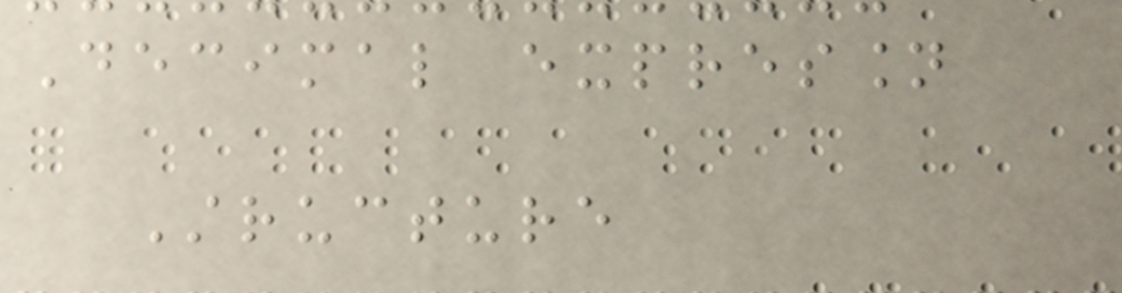Decimal expression
Structure
